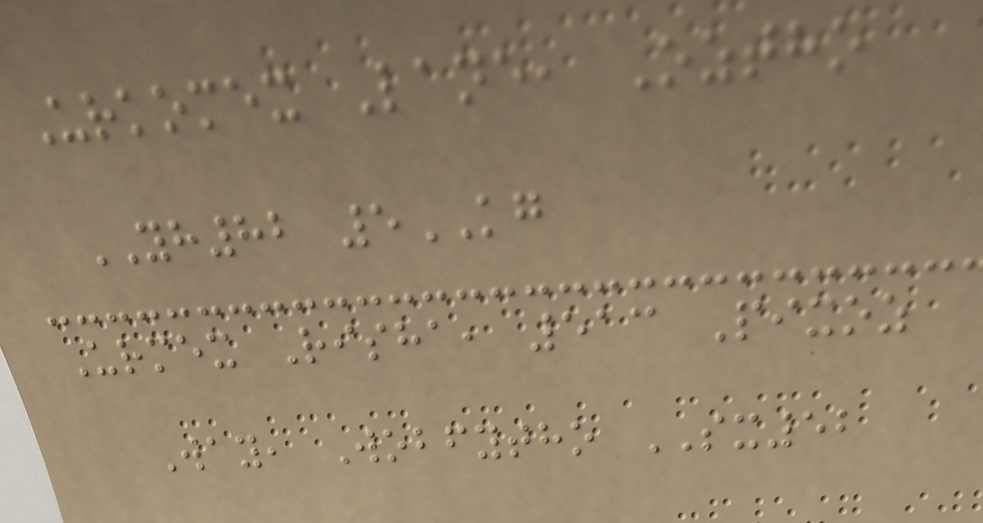Urkomex Lane, Oztho
YH82 5KG
Urmex Risha, 513 Pixoz
Way, Wobfytho SX52
